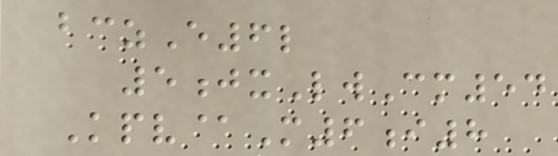bczE6l
5jxLwCm54
Kpv@M6i8
